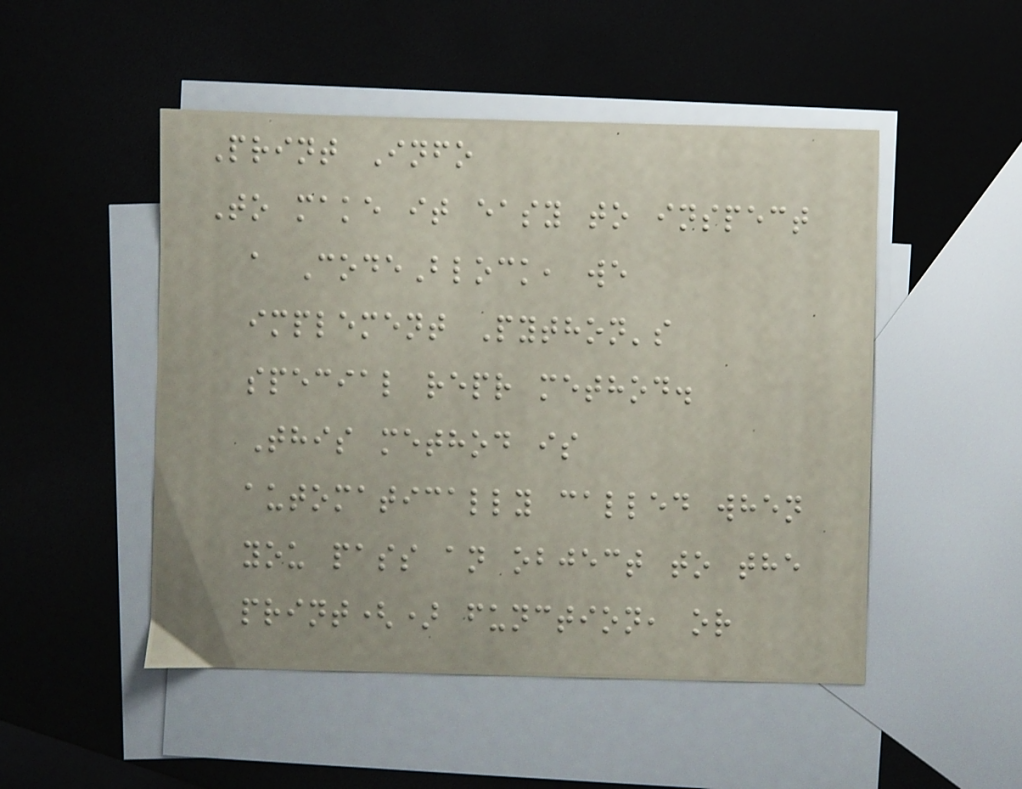Print Info
To make it easy to inspect
a CodeBlock, we
implement Python's
special repr method.
This method is
automatically called when
you pass an object to the
print() function, or
